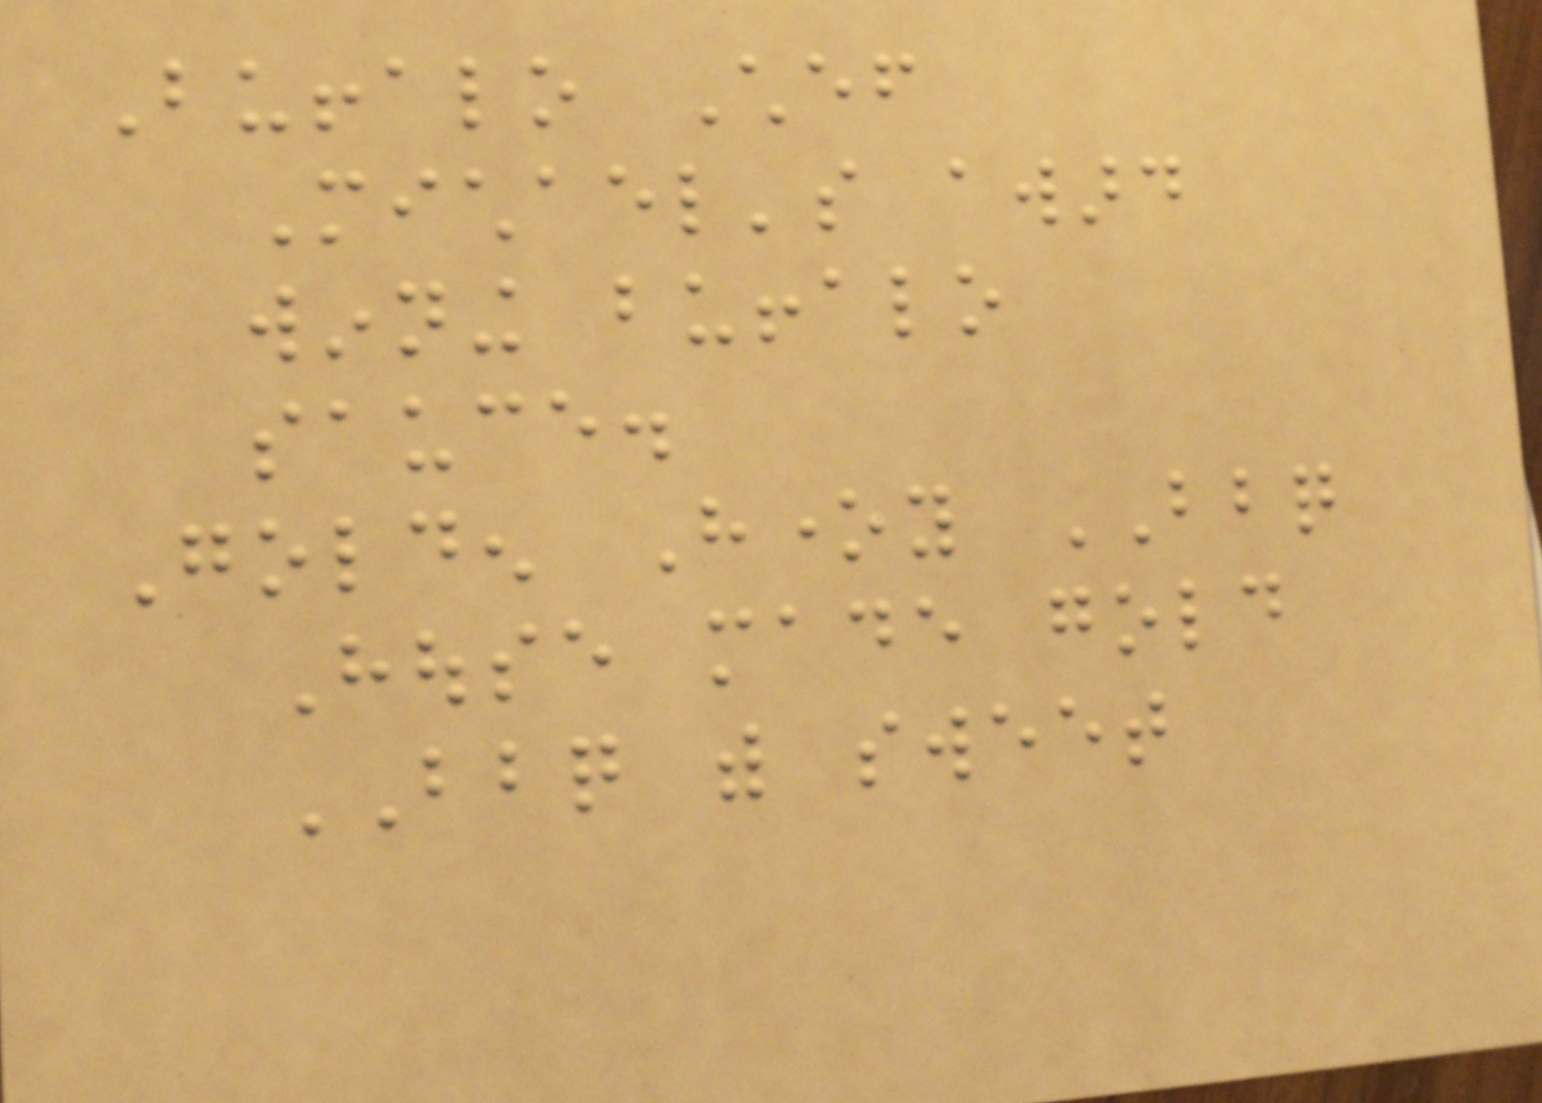Buffalo Chef
Michael's award
winning buffalo
sauce.
Golden Honey BBQ
House made gold
BBQ with sweet
